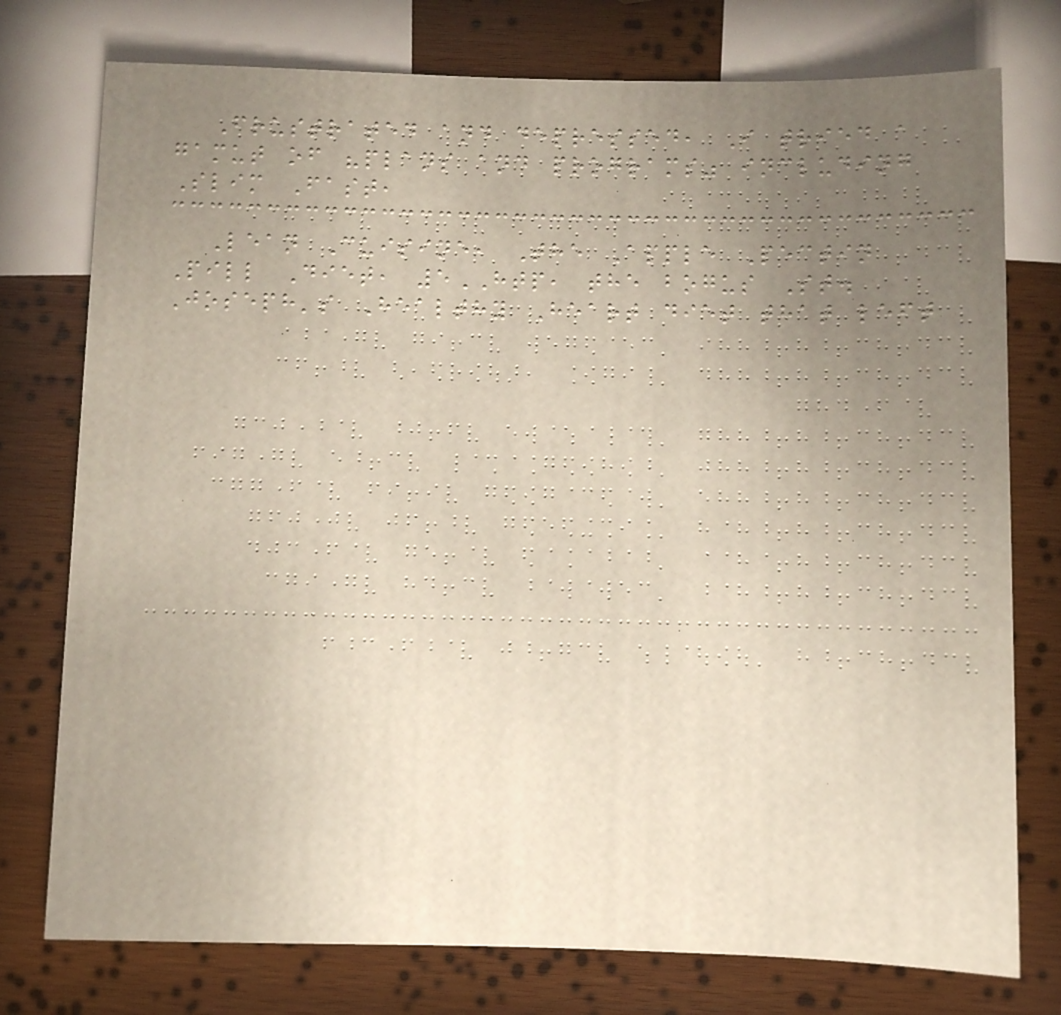Frustrated and depressed, I tried a
gamut of "plans and programs" including
Slim Fast,
Lean Cuisine, The Apple Pectin
Pill Diet, 5HTP, the bogus St.
Joseph's Healthy Heart diet that left
